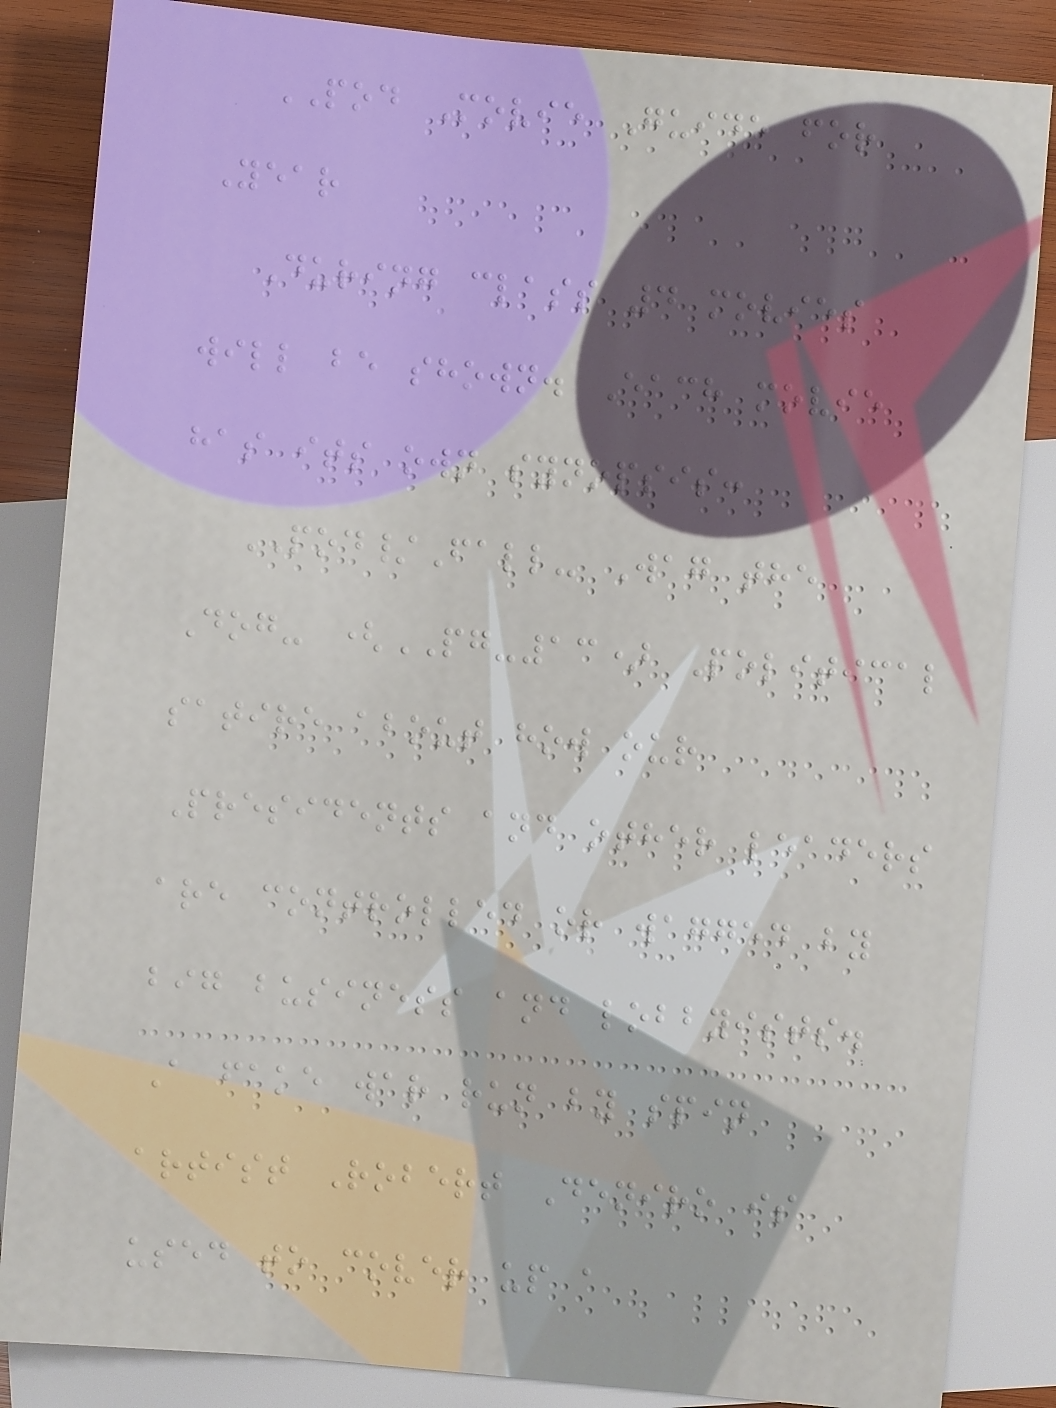POD Movie Guide for
Year
During class 4 movies
will be shown. Each movie
has its own synopsis:
POD/Fall- Wag the
Dog- (PG-13) Political
satire about how our
Presidents and other leaders
are controlled or wagged by
big business and lobbyists.
A fake war run by spin
artist Robert Deniro is
used to cover up a
